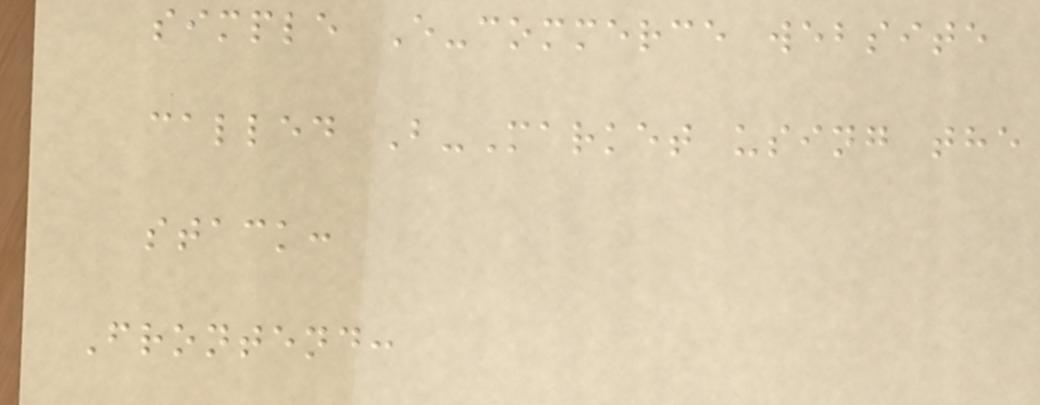simple E-commerce website
called B-Market using the
stack:
Frontend:
